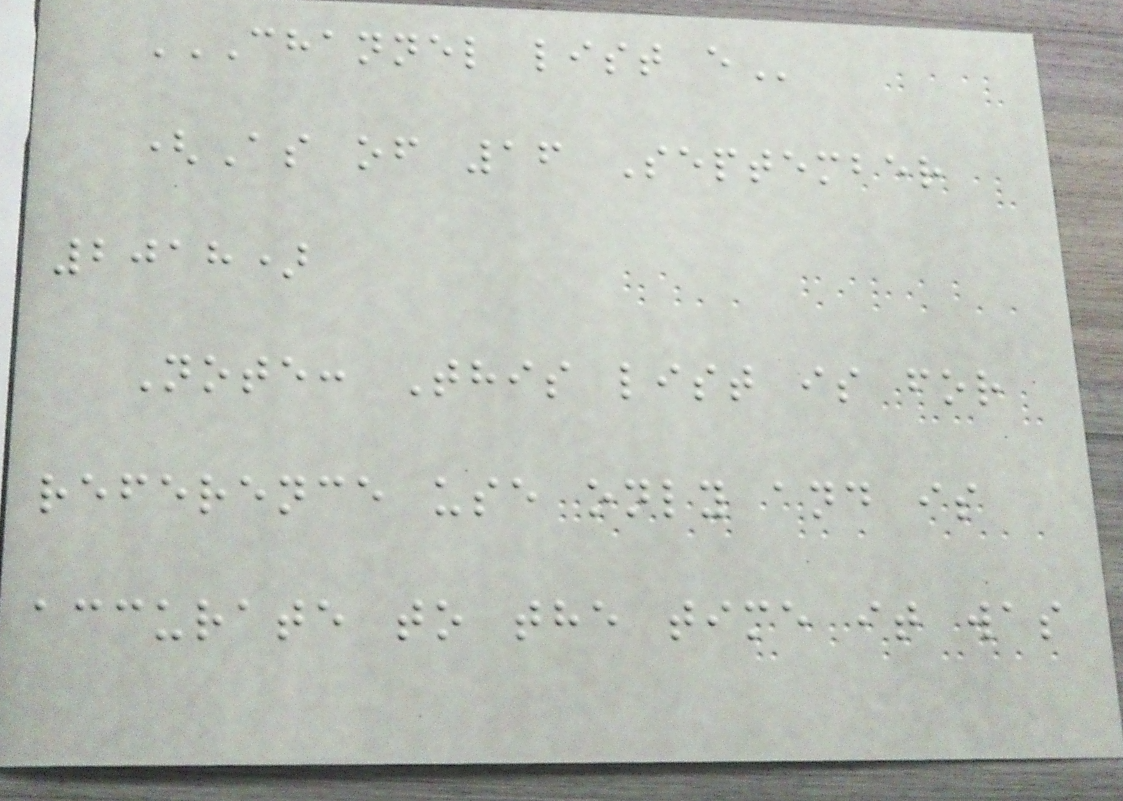CHANNEL LIST E
(As of 16 September
2018)
Note: This list is for
reference use only and is
accurate to the time it was
